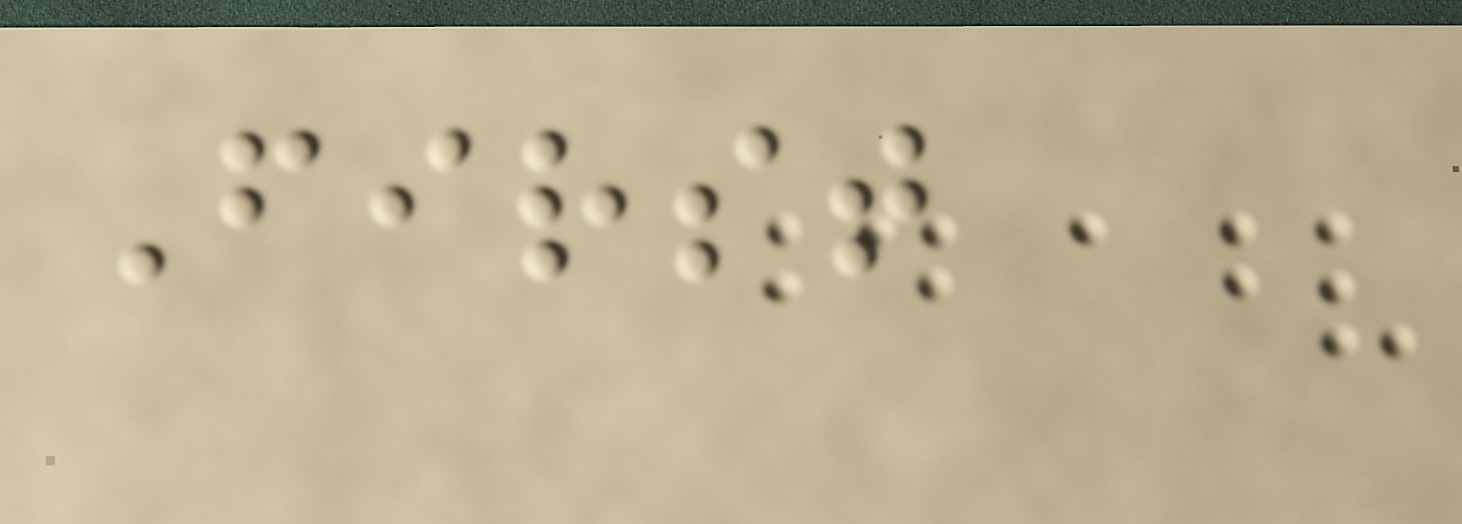First
